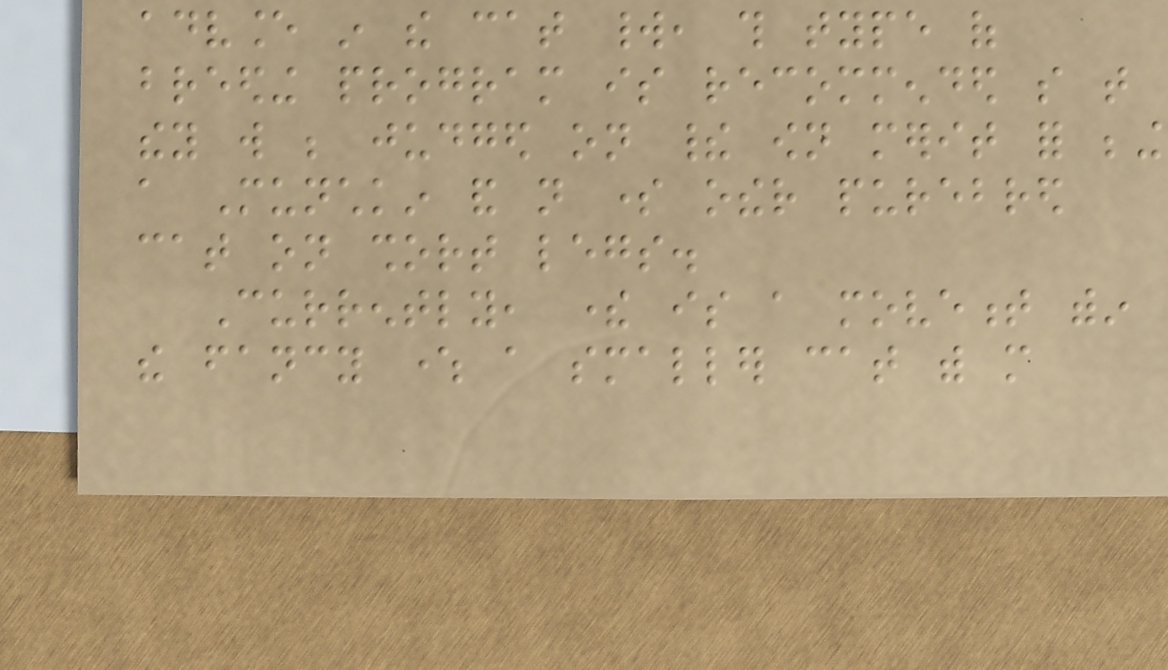advance in the cat world, this type of
breeding program is recommended so that
they will be judged on their own merit for being
a Munchkin and not some other purebred
cat on short legs.
Currently, there is a movement within
the fancy where a smaller cat with more
